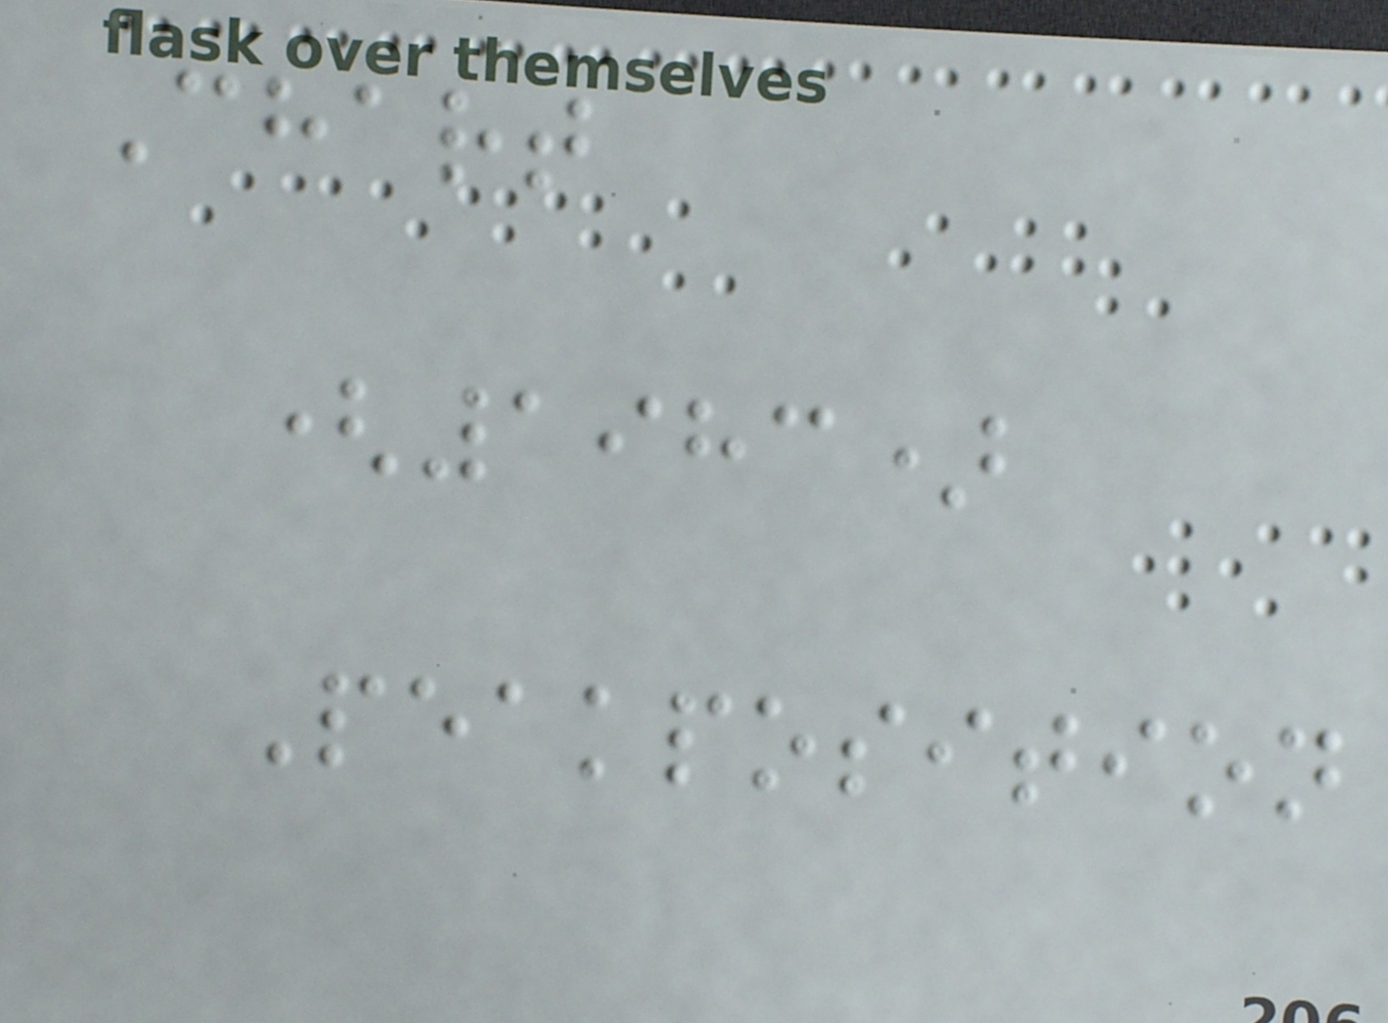Chart
(1983)
Peakposition
